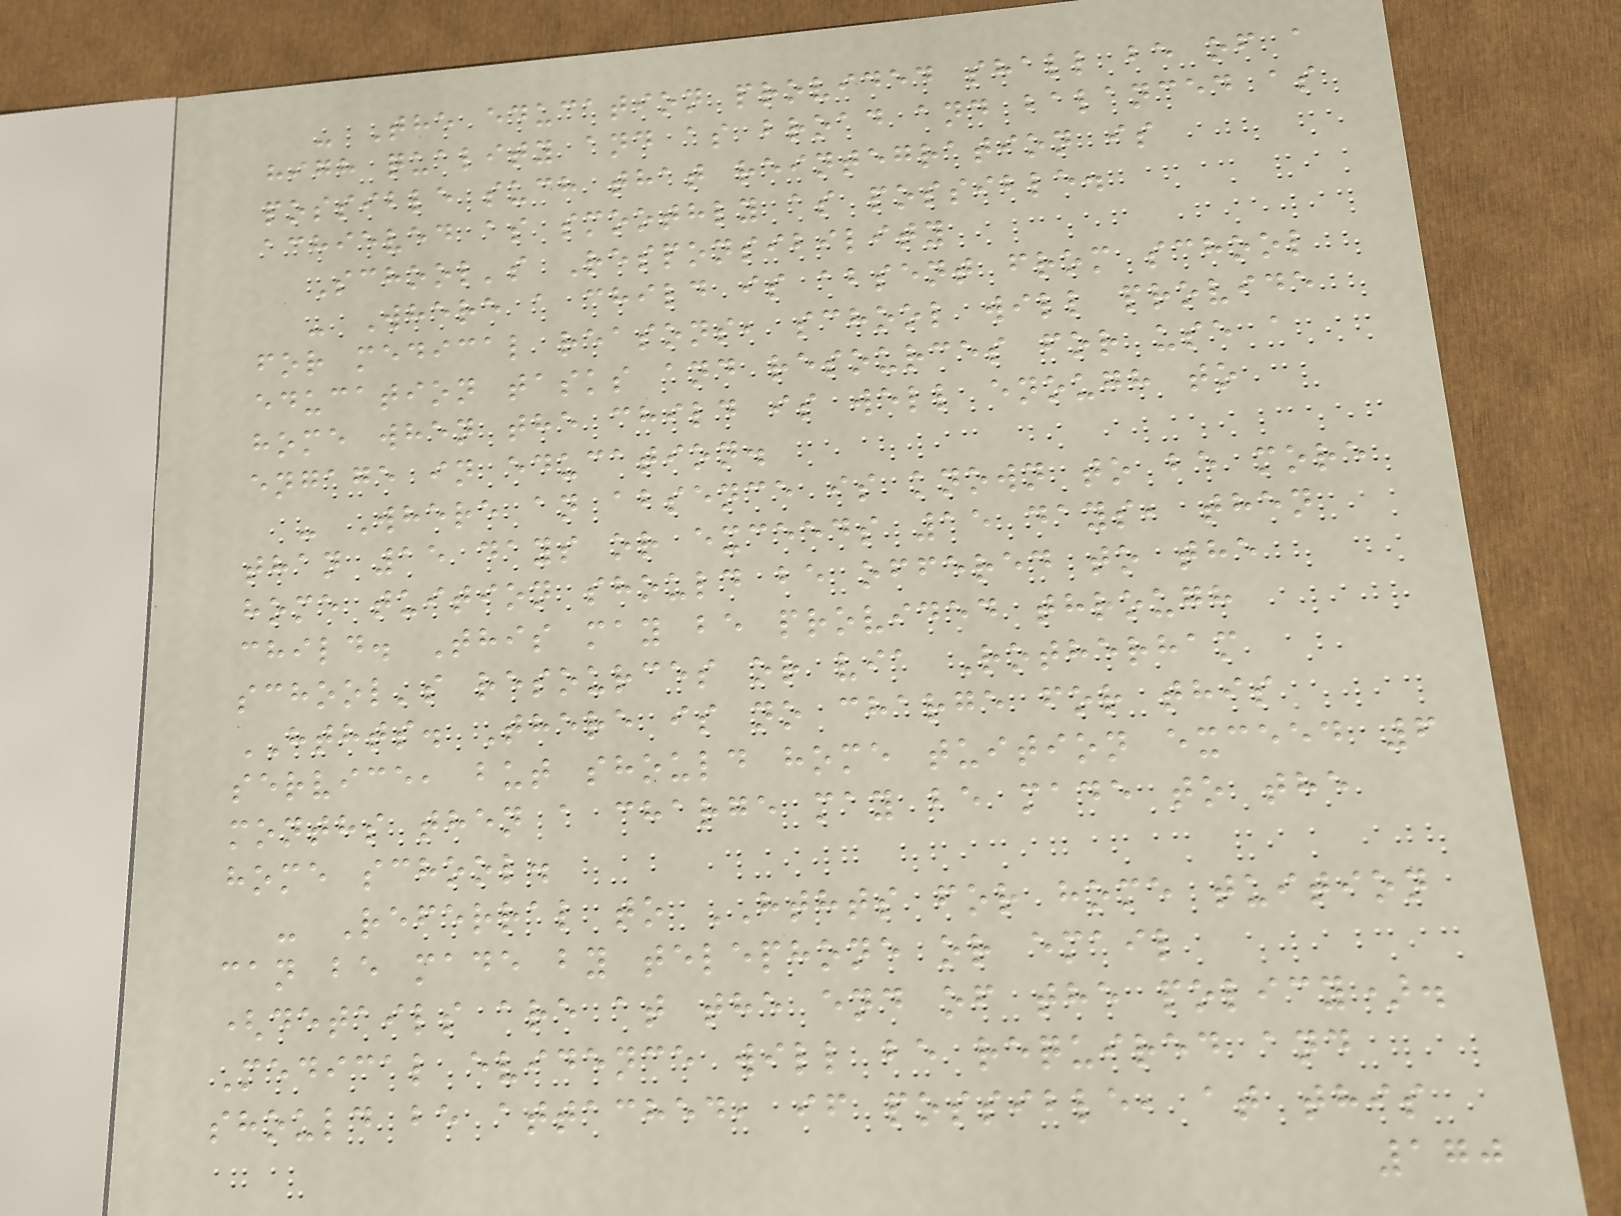- The education provided shall be of a
high quality and as broad and balanced as
possible such that reintegration is
achieved as smoothly as possible.
School's Responsibility
- Where a child is absent from school
for medical reasons, school will provide
education tasks and resources for use a
home when the child is well enough to
engage in education.
- Where an absence is known to be more
than 15 days or exceeds 15 days, then
home tuition should be offered to the
child. This may be provided through
school's resources or via Rotherham
HTHTS. There is no charge for this
service, but should home tuition exceed 6
months then a charge may be made to the
home school.
- Referral to HTHTS for home tuition
can be made by telephone or email
(details are at the end of the policy).
Medical evidence will be required and
should be attached, if possible, at this
170
